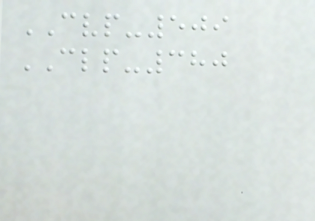CVP-509
CLP-380
